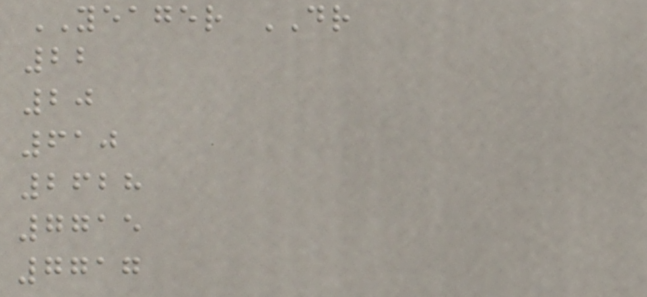YEAGER DR
22
20
610
2628
7715
7717
